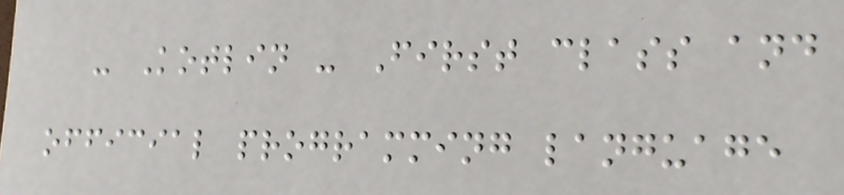- Kotlin - First class and
official programming language
